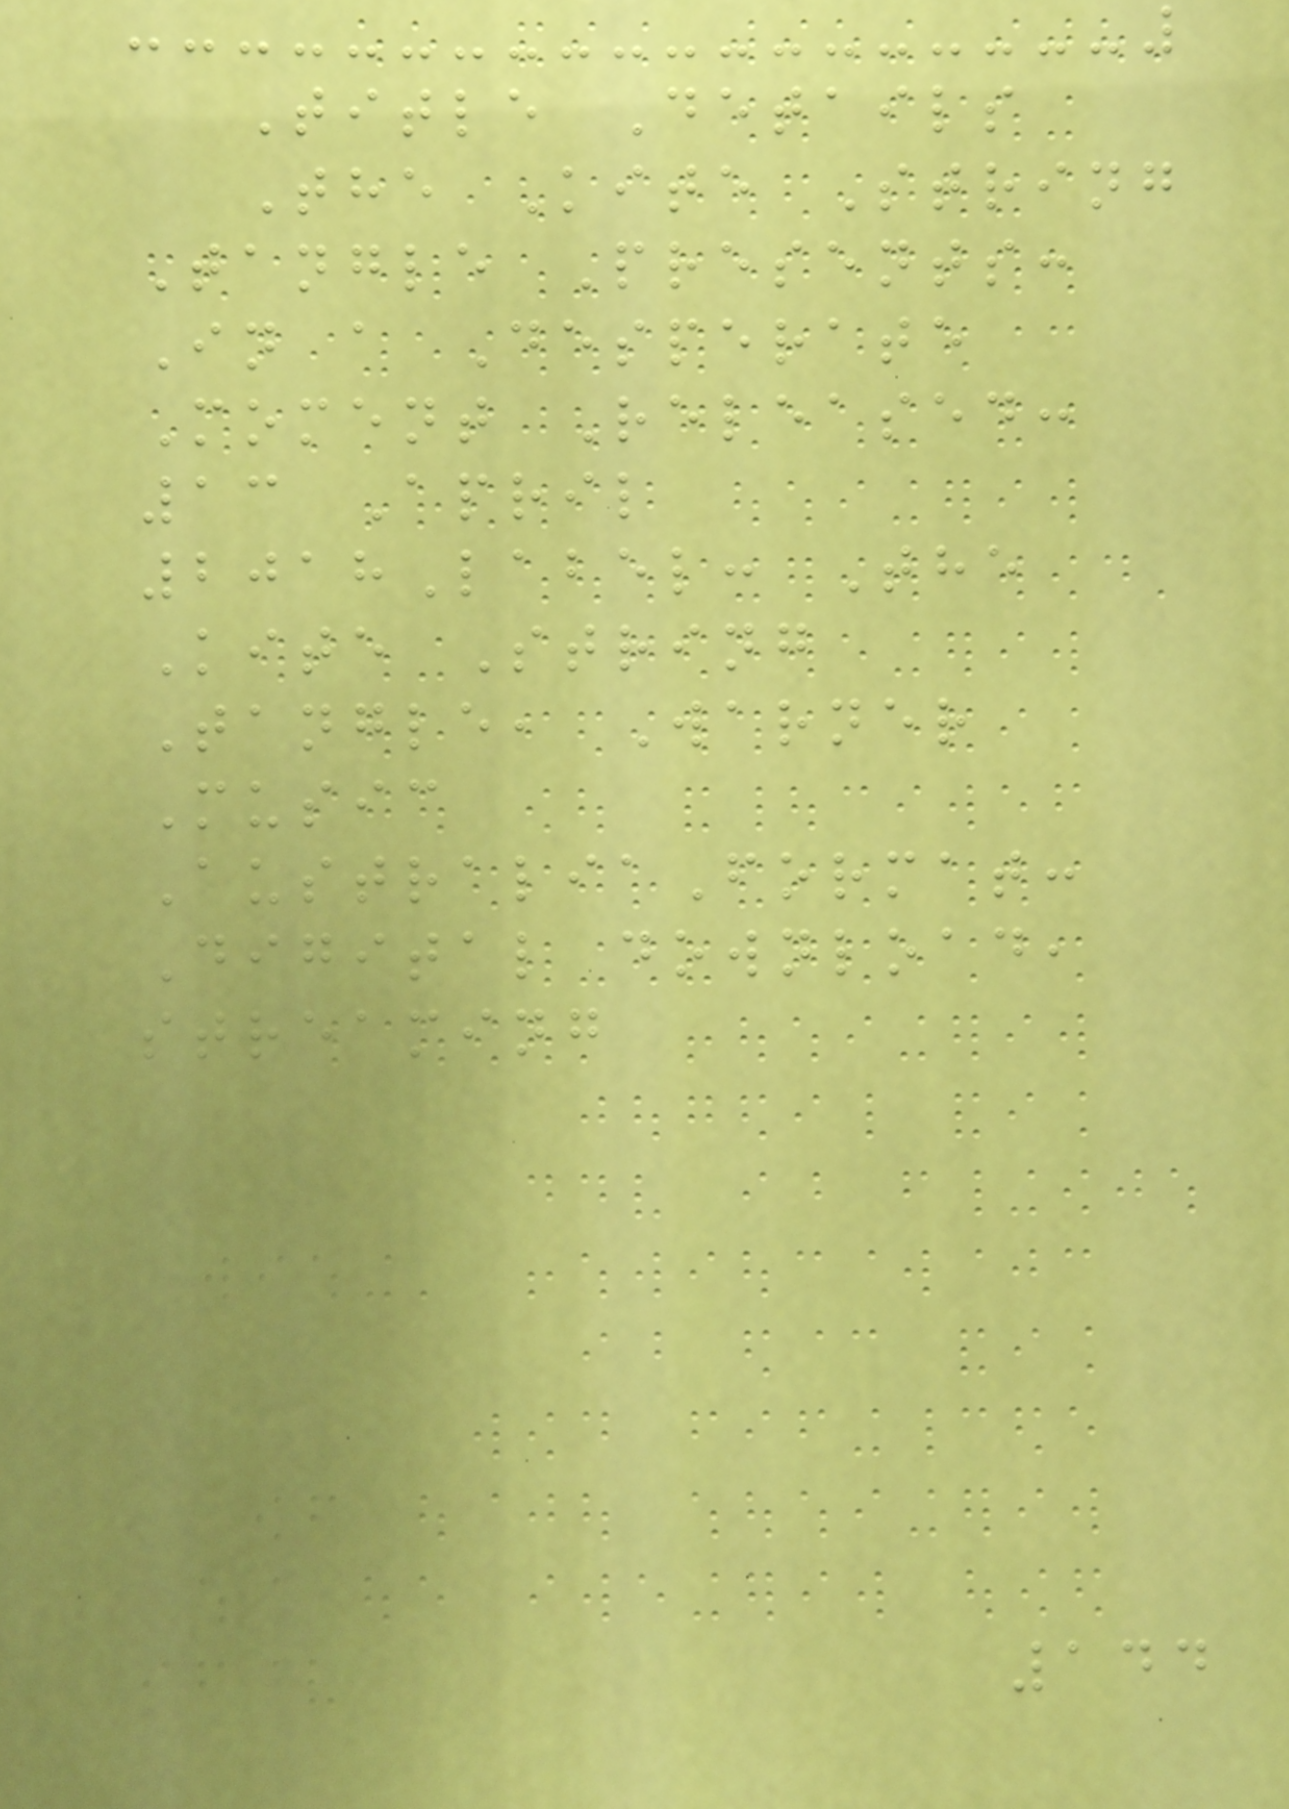Title Details
The Kite String
Tangle Presents:
In a Desperate
Moment Released:
13 April
2018Label: The
Kite String
Tangle, Warner
Music
AustraliaFormat:
Digital download,
streaming
144
